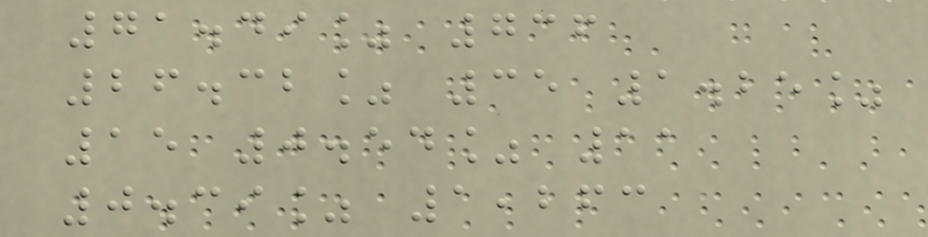71.49% 736
26.32% 35 1.25%
15 0.54% 11
0.39% 1,263
